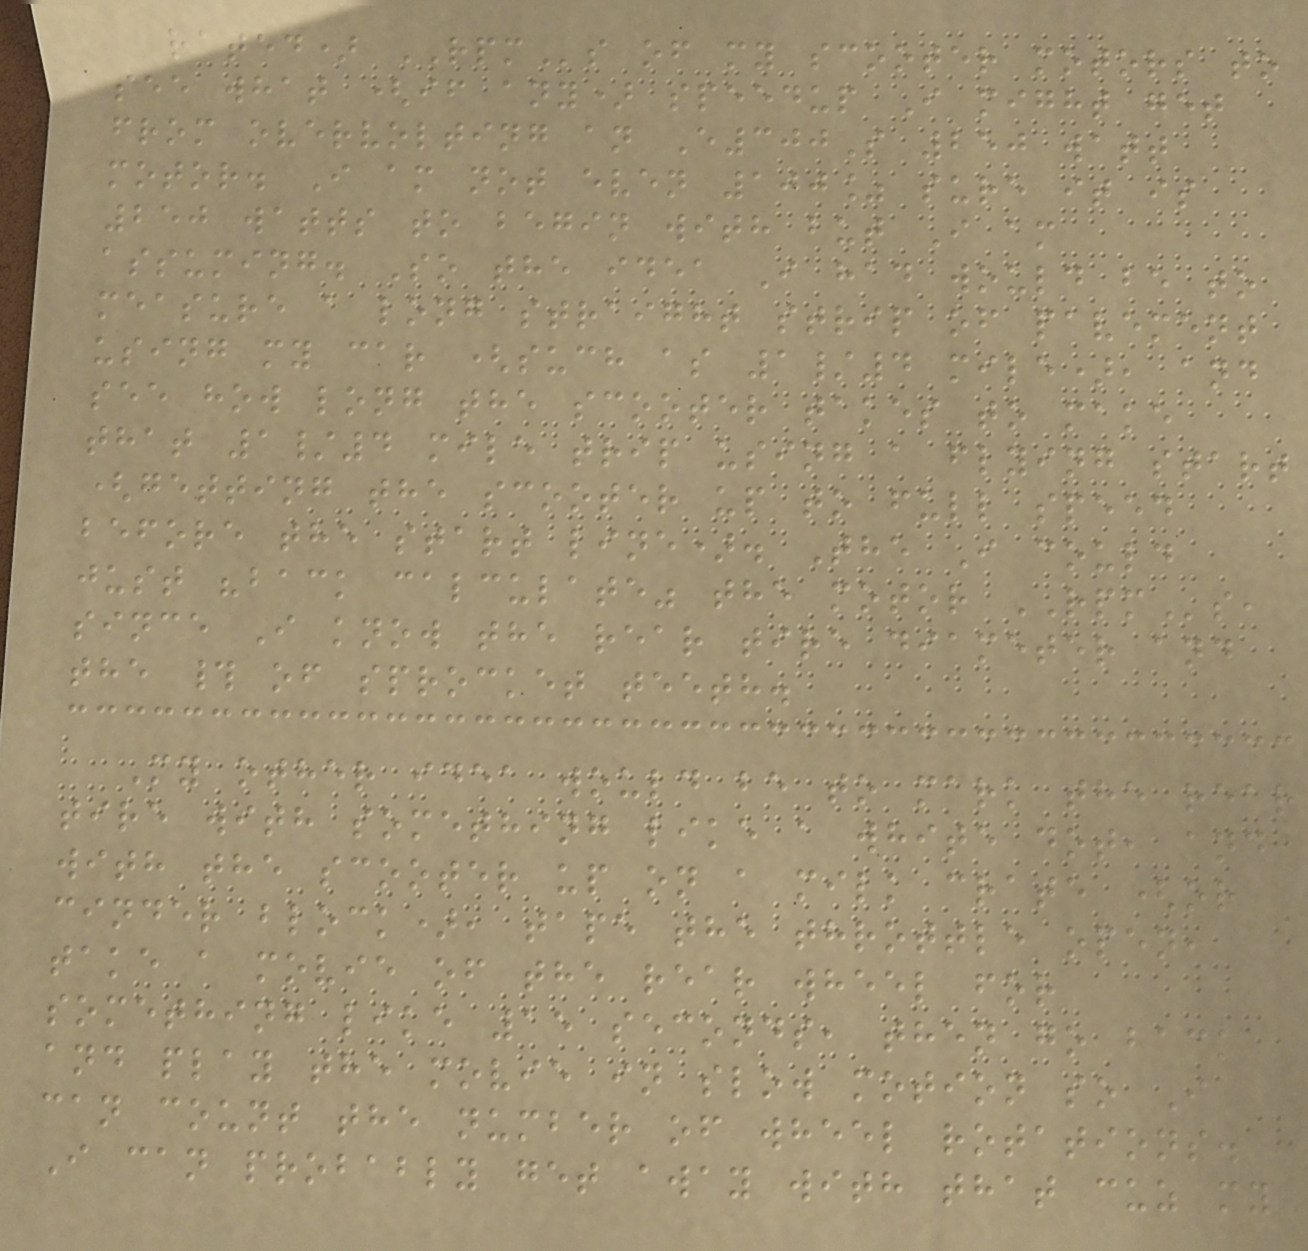rated) RPMs of my scooter motors to
see what (if any) speedup I might get
from overvolting an E300S 250 watt
motor. I am not even 100% sure it is
250 watts to begin with but I am
assuming. So the idea I had would be to
measure a long straight strip of pavement
using my car (such as 1/4 mile), and
see how long the scooter takes to make
that 1/4 mile trip using a flying start
(getting the scooter up to full speed
before the start line). The I could
just "back calculate" the motor RPMs,
since I know the rear tire diameter and
the # of sprocket teeth.
My other idea would be to mark the rear
tire with something like a white dot, and
with the scooter up on a milk crate (or
cinder block), tape the throttle open,
take a movie of the rear wheel for
something like 15 seconds, then go back
and play the movie in slow motion so I
can count the number of wheel rotations.
I can probably get away with that cuz my
